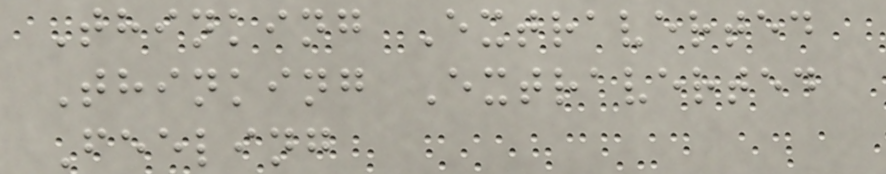Thinking Extraverted
Thinking Extraverted
Feeling
